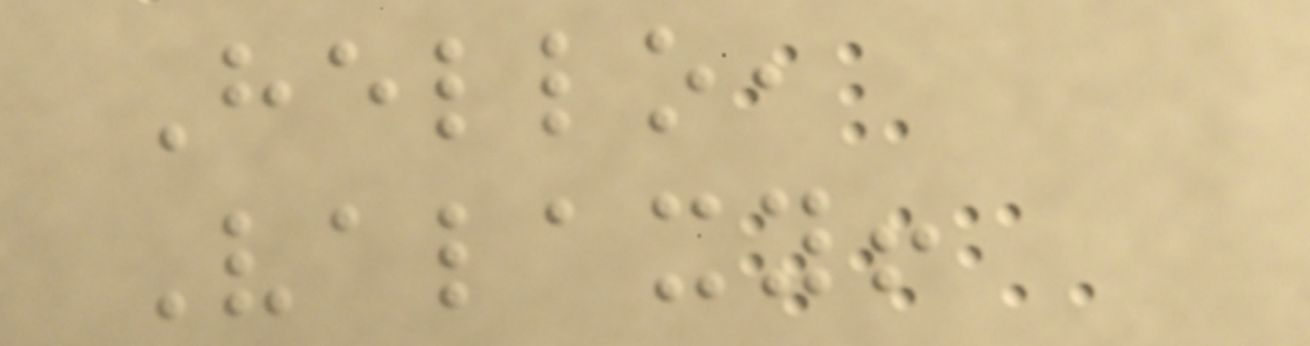Hello,
Valaxy!
